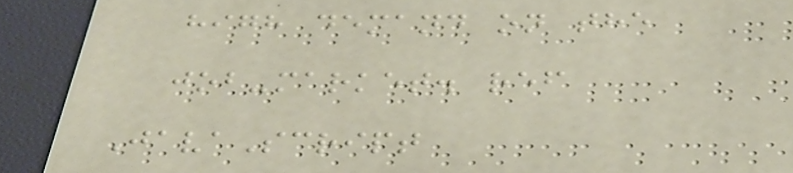high demand on the
job-market. ref
JavaScript
